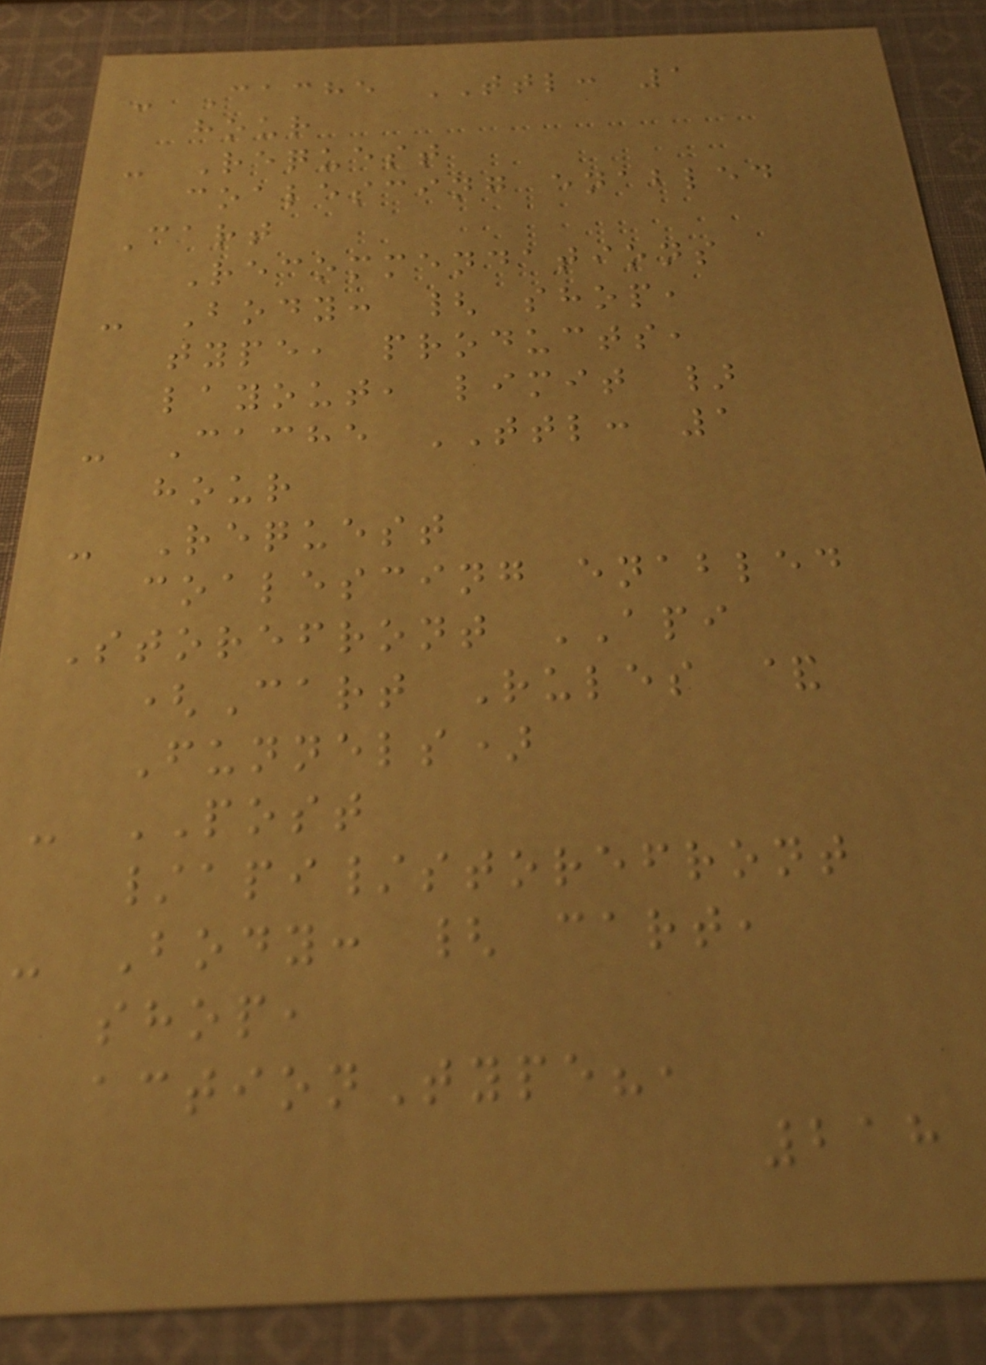- Cache TTL: 1
hour
- Request
coalescing enabled
Cart
Recommendations
- Body: { shop,
type, products,
layout, limit }
- Cache TTL: 1
hour
- Request
coalescing enabled
Storefront API
(Cart Rules &
Funnels)
- POST
/api/storefront
- Body: { cart,
shop,
actionType?,
218
